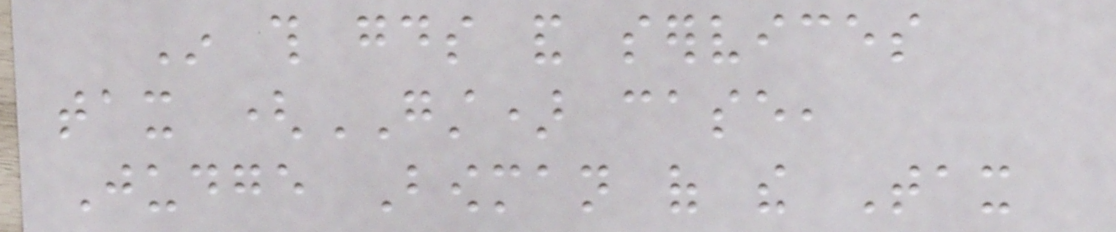In this goods and services
tax (GST) case,
Judge Bowman of the Tax
